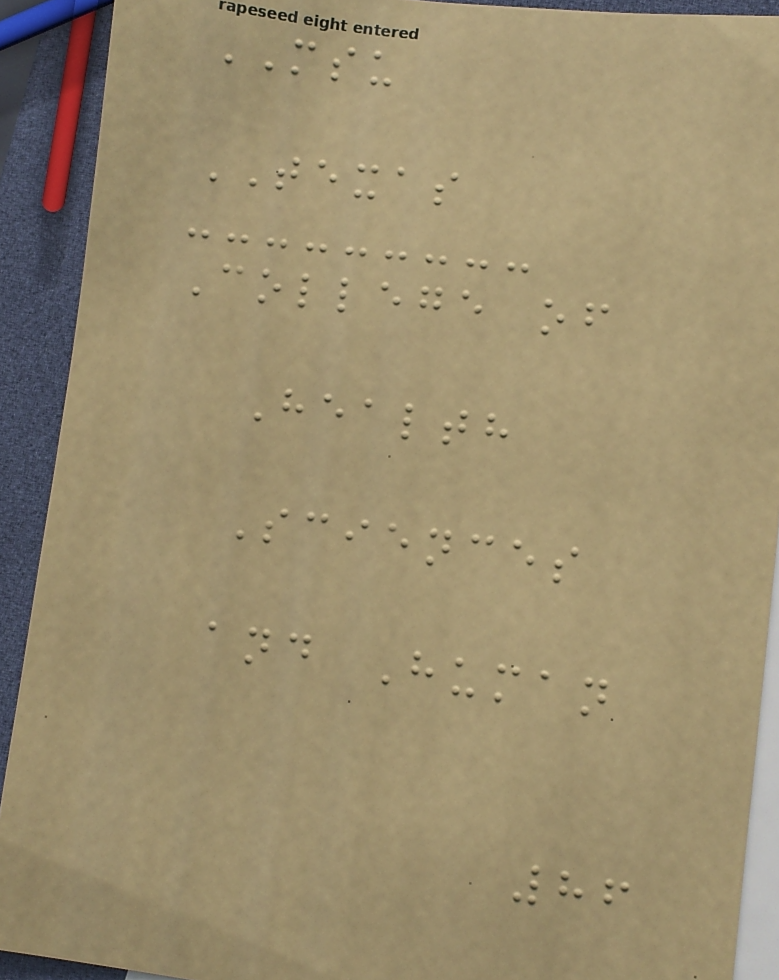MSU
TEXAS
College of
Health
Sciences
and Human
86
